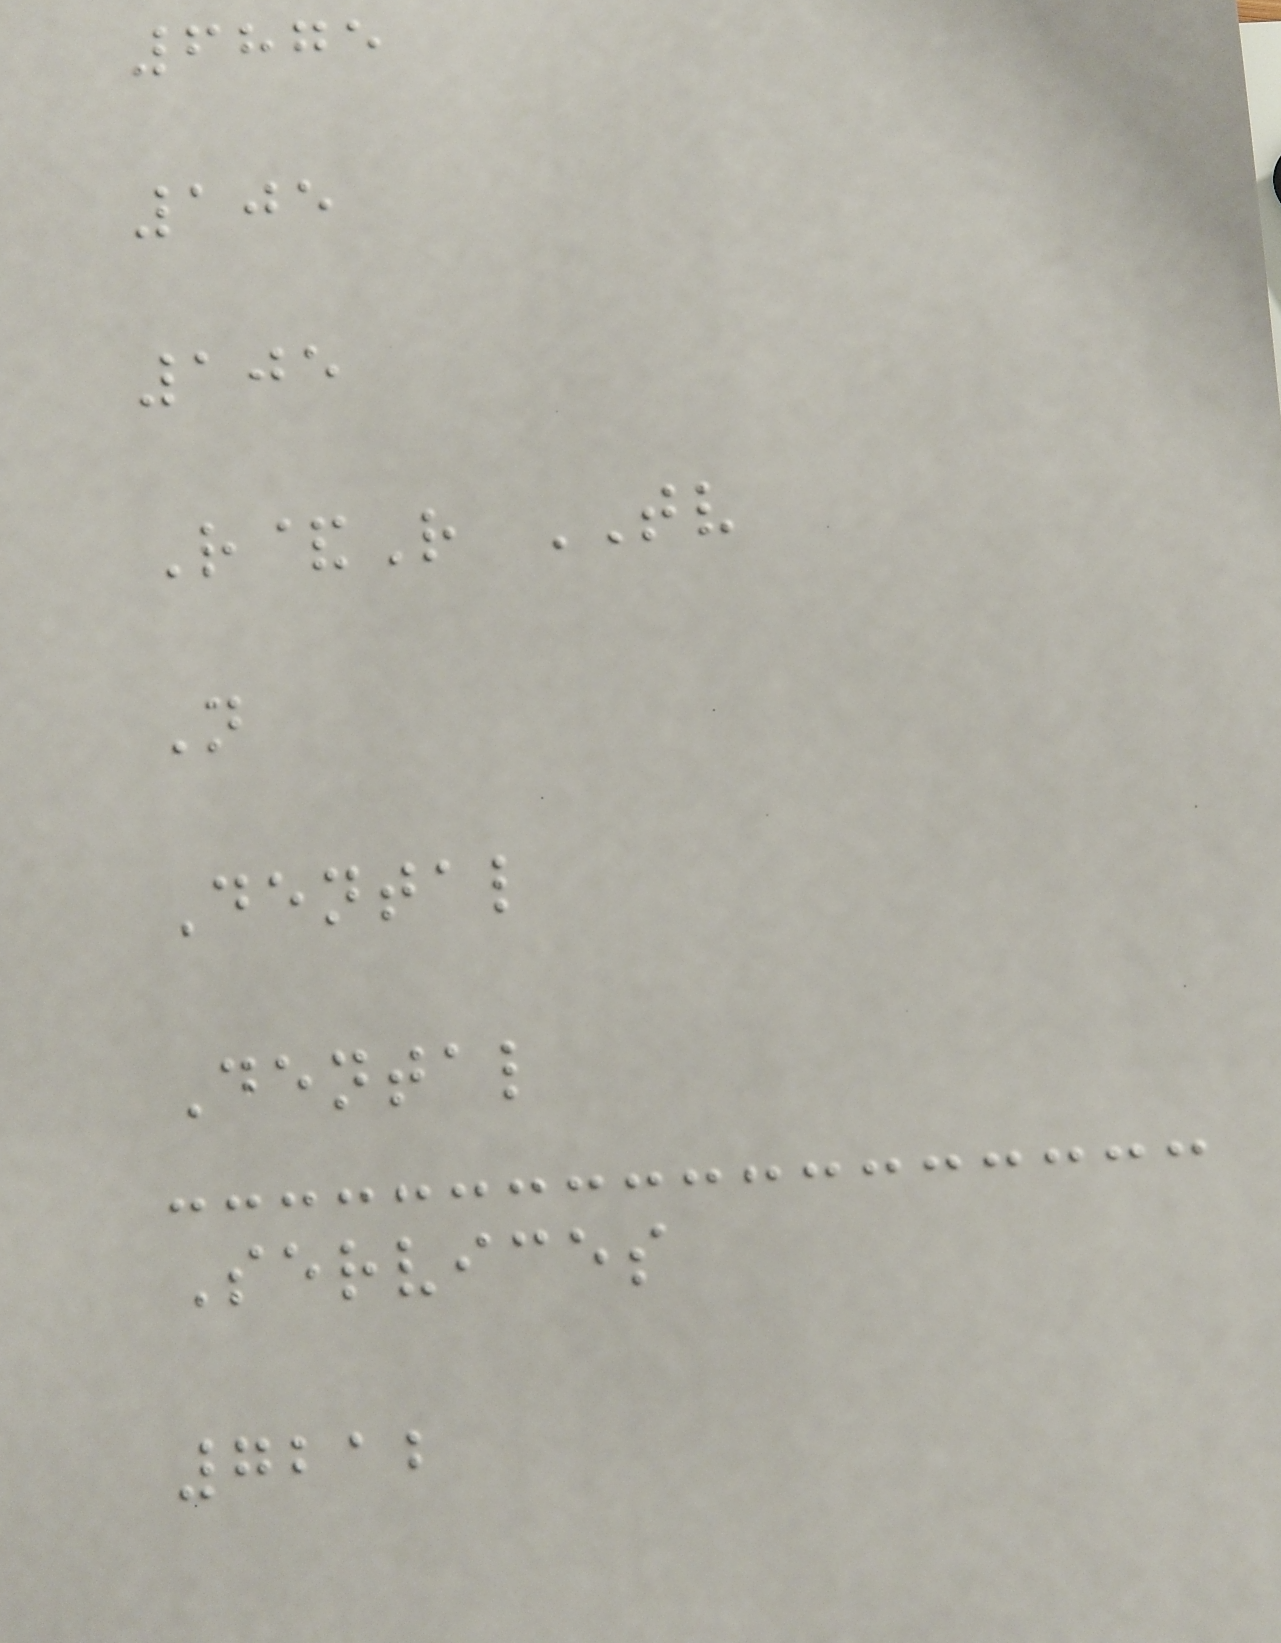6875
105
105
R&R TV
N
Dental
Dental
Services
7212
